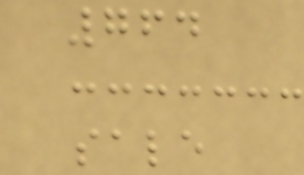764
sale
